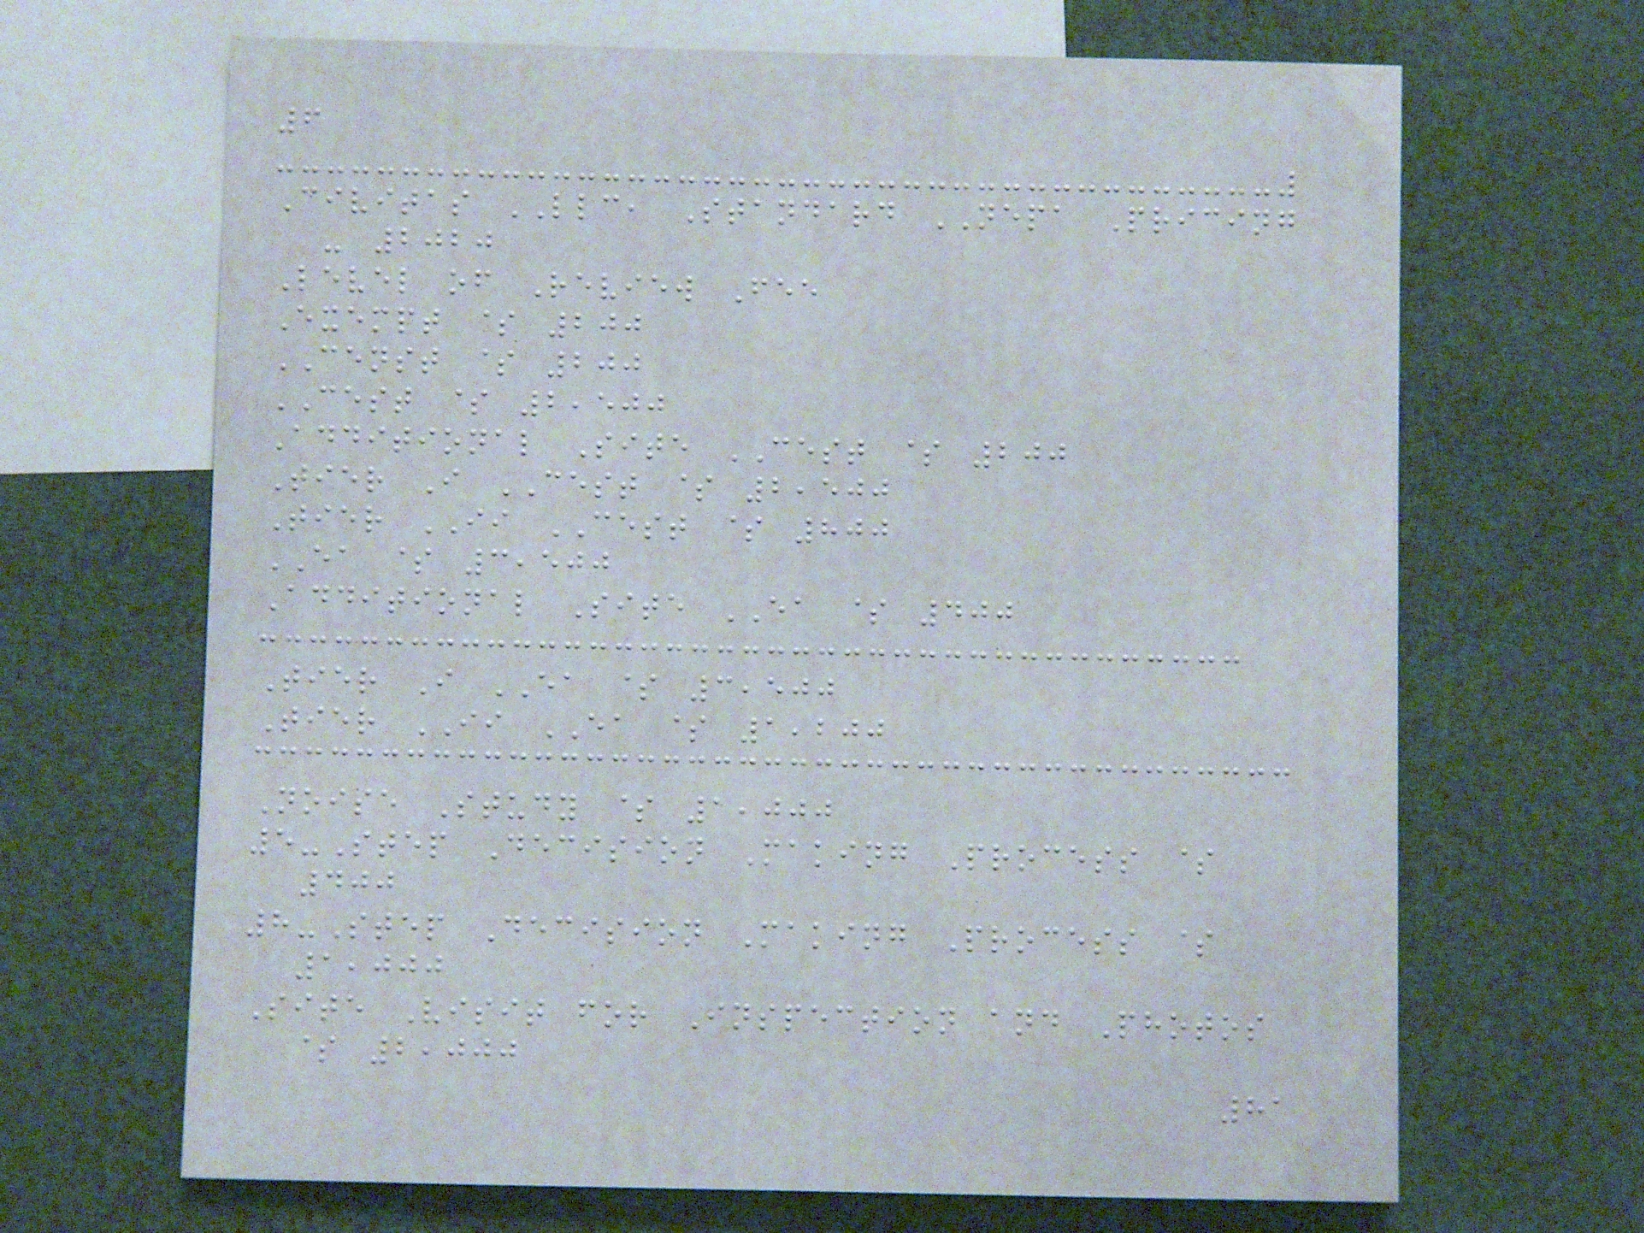6
Civitas LLC, Standard NEPA Pricing
- 2020
Level of Review Fee
Exempt $ 200
CENST $ 200
CEST $ 2,500
Additional Site CEST $ 200
Tier I CEST $ 2,500
Tier II CEST $ 800
EA $ 3,500
Additional Site EA $ 400
Tier I EA $ 3,500
Tier II EA $ 1,200
Noise Study $ 1,000
5-Step Decision Making Process $
400
8-Step Decision Making Process $
1,000
Site Visit for Inspection and Photos
$ 2,000
81
